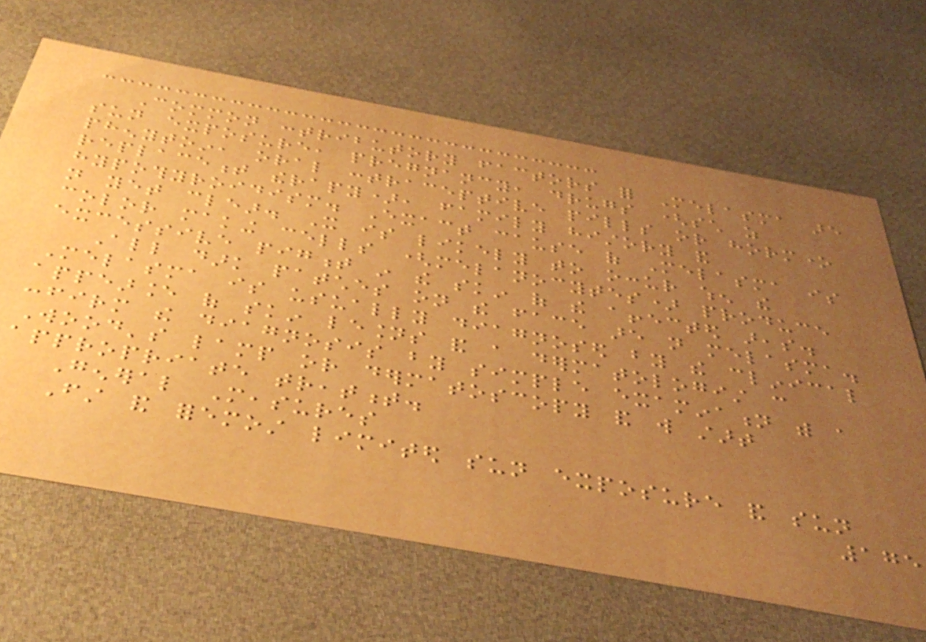Common contributory factors for Melasma are
sun exposure, pregnancy, drugs (such as
phenytoin, oral contraceptive pills or hormone
replacement therapy), family history and
hypothyroidism. Exact cause of Melasma is
not yet clear. It is likely to occur when the
color making cells (melanocytes) produce
excessive pigment in the skin of the affected areas.
All dark patches on the face are not melasma.
Melasma is usually diagnosed by the clinical
appearance of skin lesions and a dermatologist can
confirm the diagnosis by simple examination with a
Wood's lamp or dermatoscopy and will start
appropriate treatment.
General Measures
First and foremost limited sun exposure and sun
175
